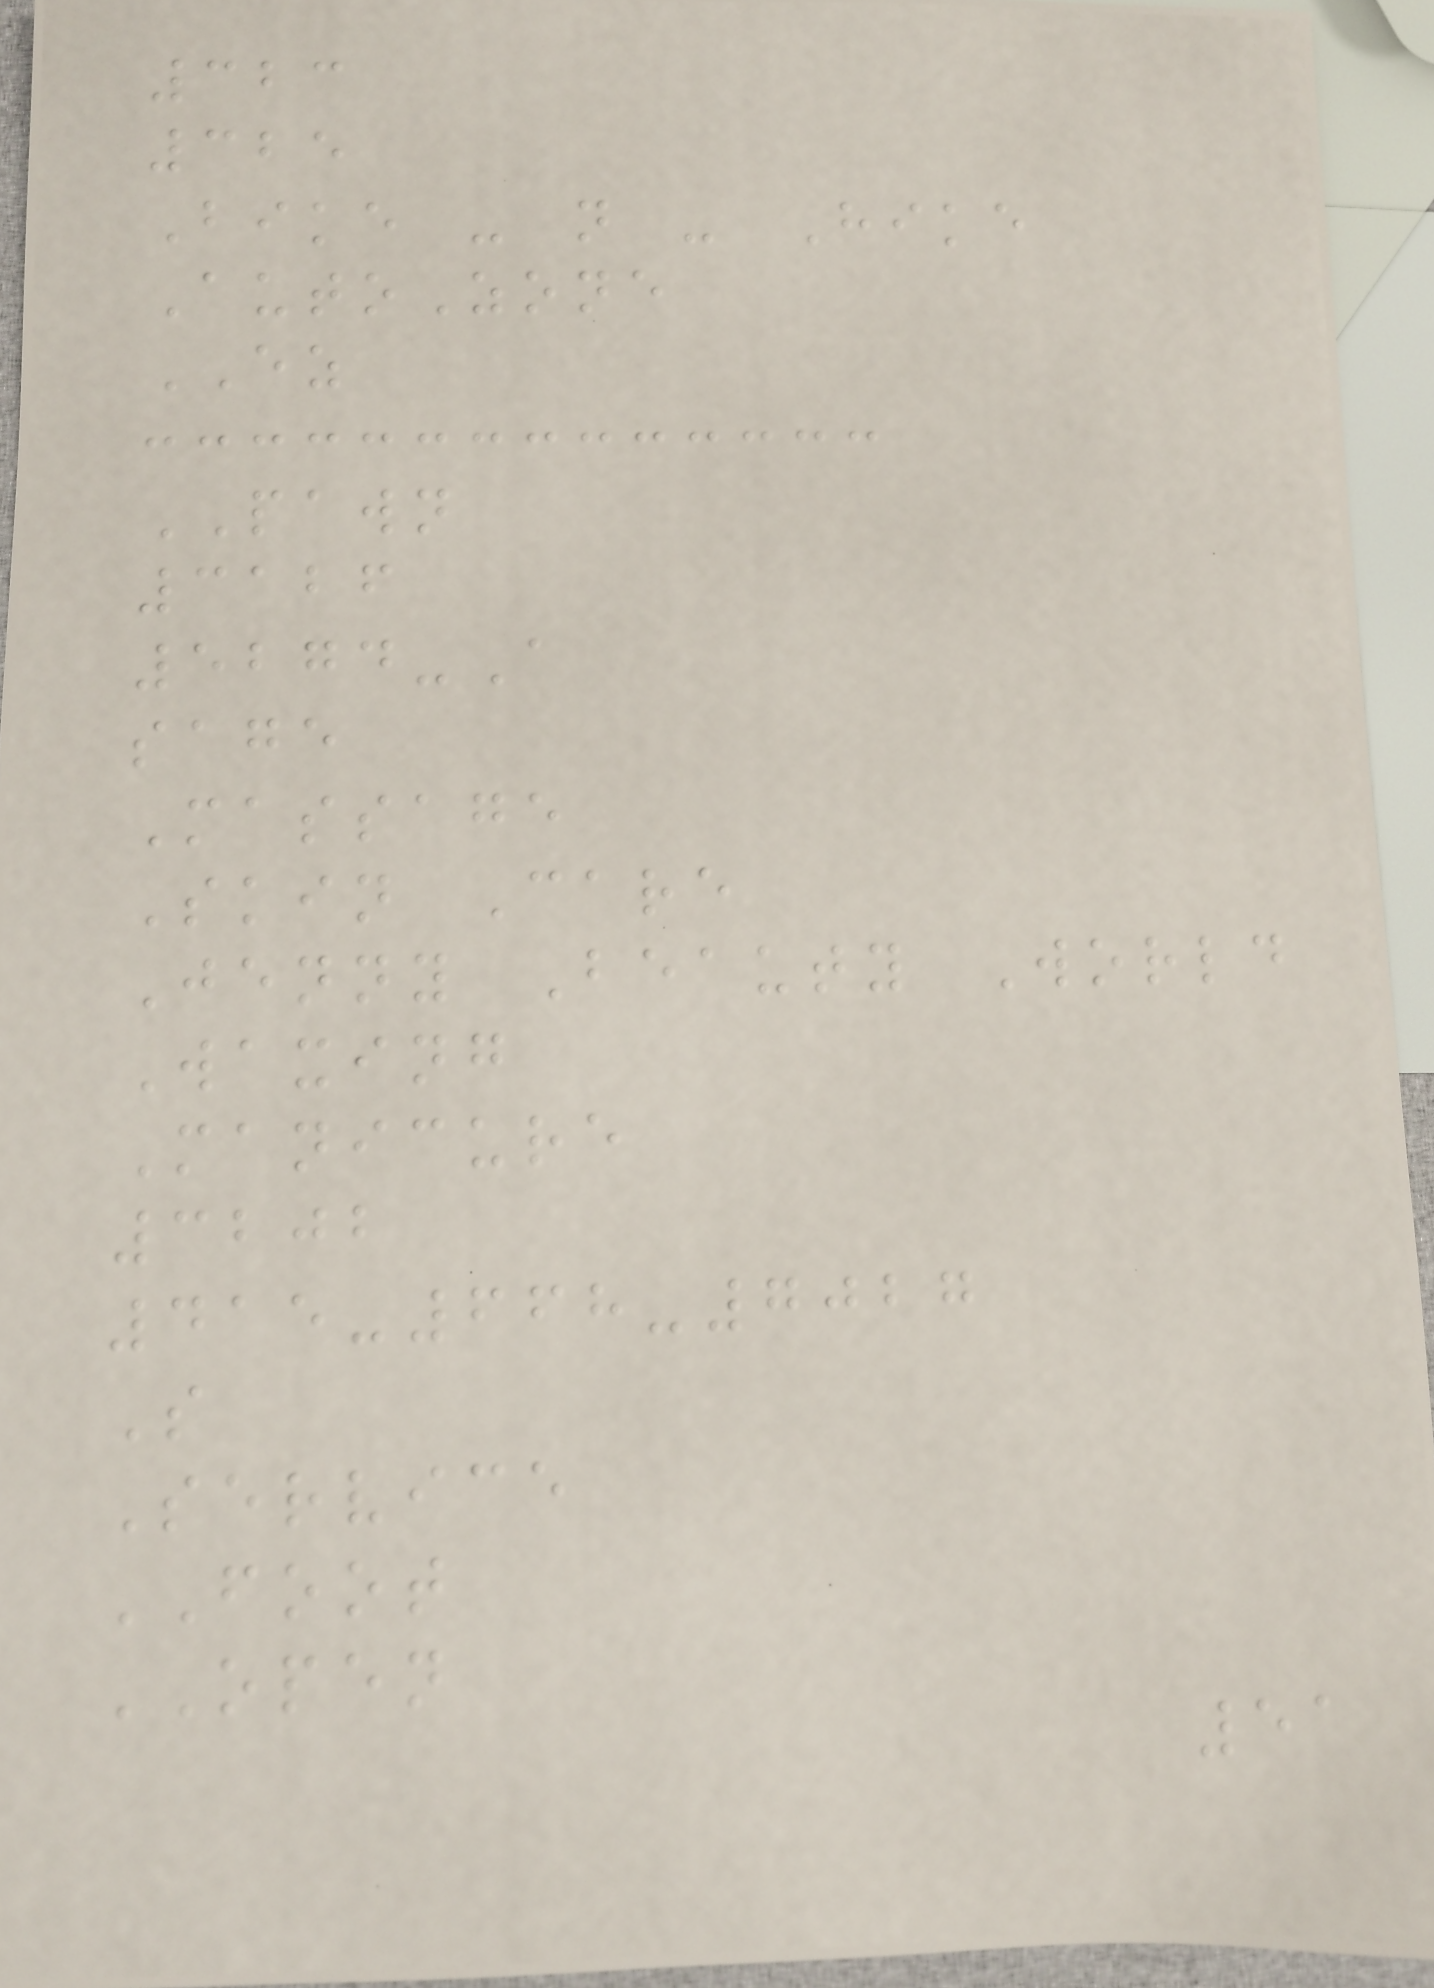323
325
Bike - n - Hike
AutoZone
EZ
PAWN
3126
5274-A
sage
Massage
Skin Care
Jenny Beauty World
Waxing
Manicure
3202
415-668-7027
S
Service
FOOT
OPEN
51
